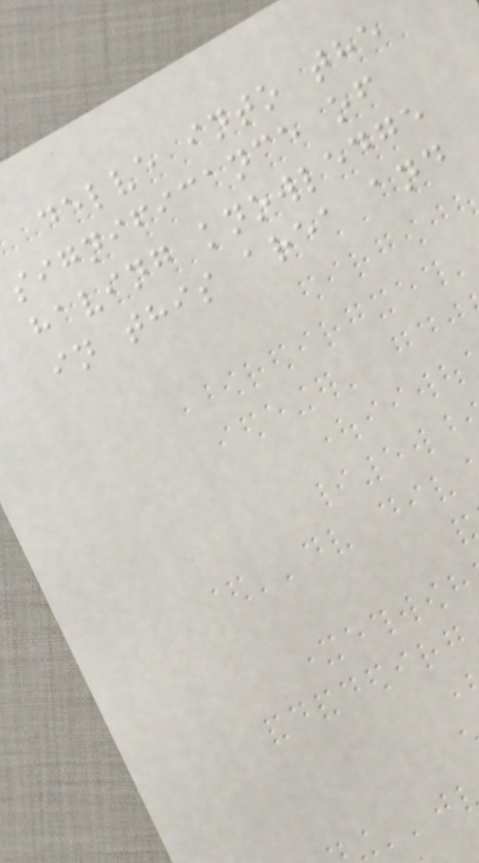delve into the
significance of
having knowledge
in this area and
